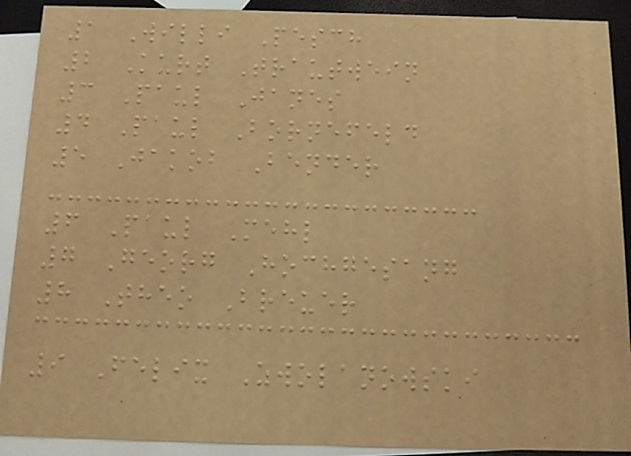1 Willi Pesch
2 Kurt Trautwein
3 Paul Janes
4 Paul Bornefeld
5 Jakob Bender
6 Paul Mehl
7 Georg Hochgesang
8 Theo Breuer
9 Felix Zwolanowski
